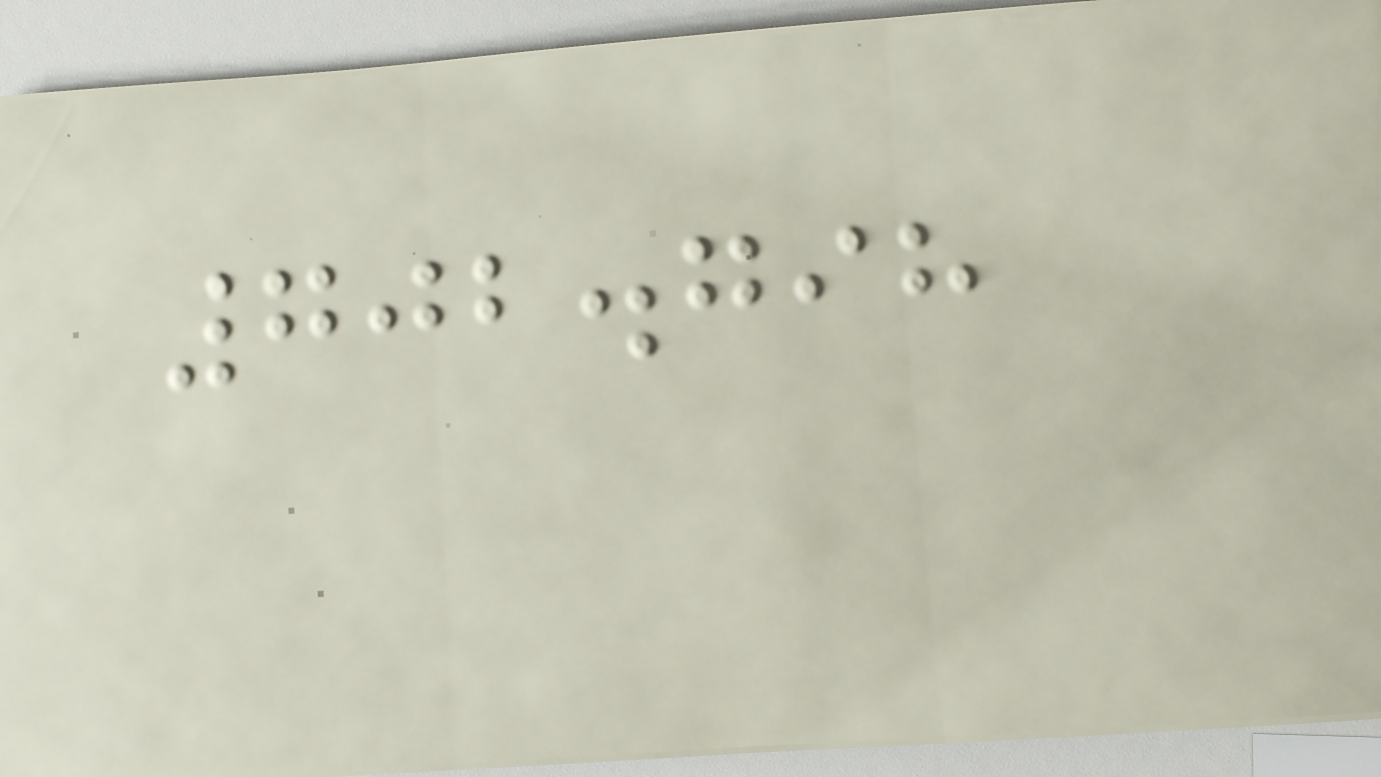702.798
